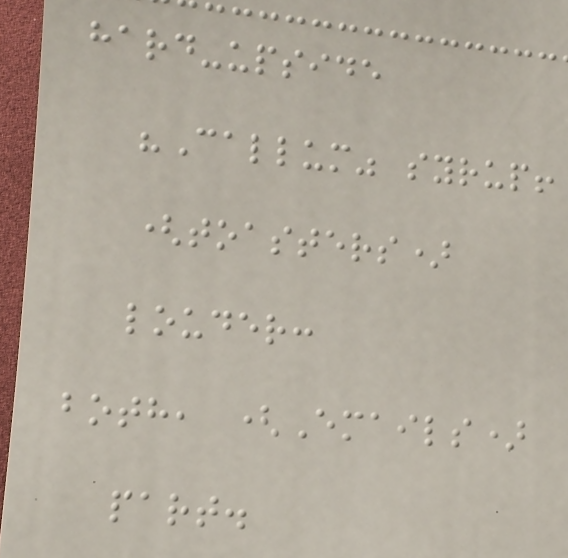hard-upside
"Callum" syrup!
(toasters)
louder:
both, (Emails)
part.
